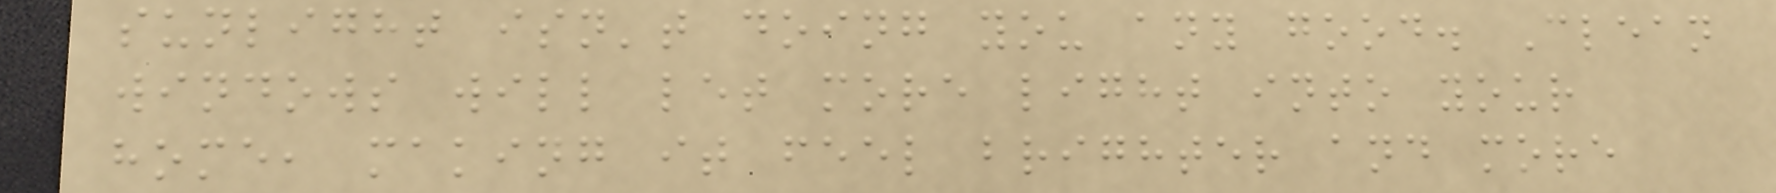sunlight isn't doing you any good. Clean
windows will let more light into your
home, making it feel brighter and more
